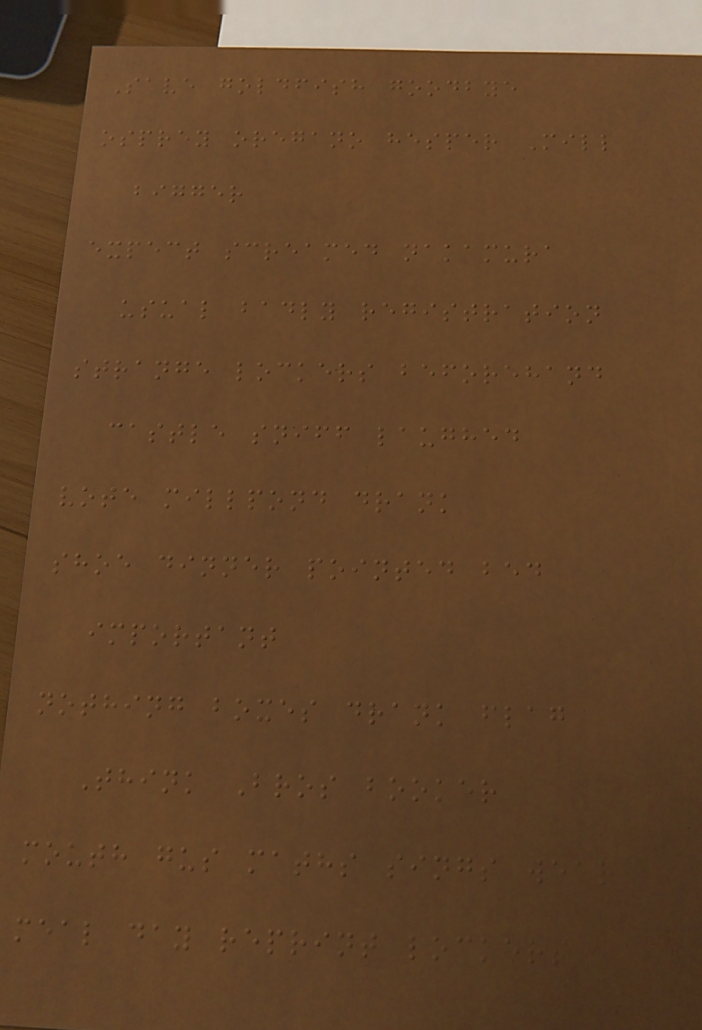Save goldfish goodbye
osprey oregano hesper Mill
bigger
expect screamed nakamura
usual badly registration
strange lockers beforehand
castle sniff laughed
vote millpond drank
shoe dinner pointed bed
important
nothing boxes drank flag
Think Bros booker
mouth gus maths sings wear
meal day reprint lockers
